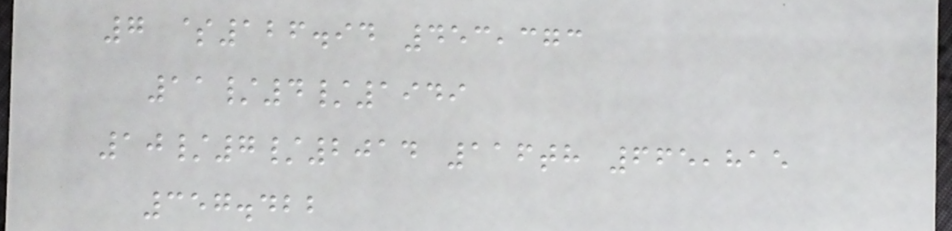7 $126.94 453,373
11/4/1949
10/7/2014 116th 665,815
357.422
